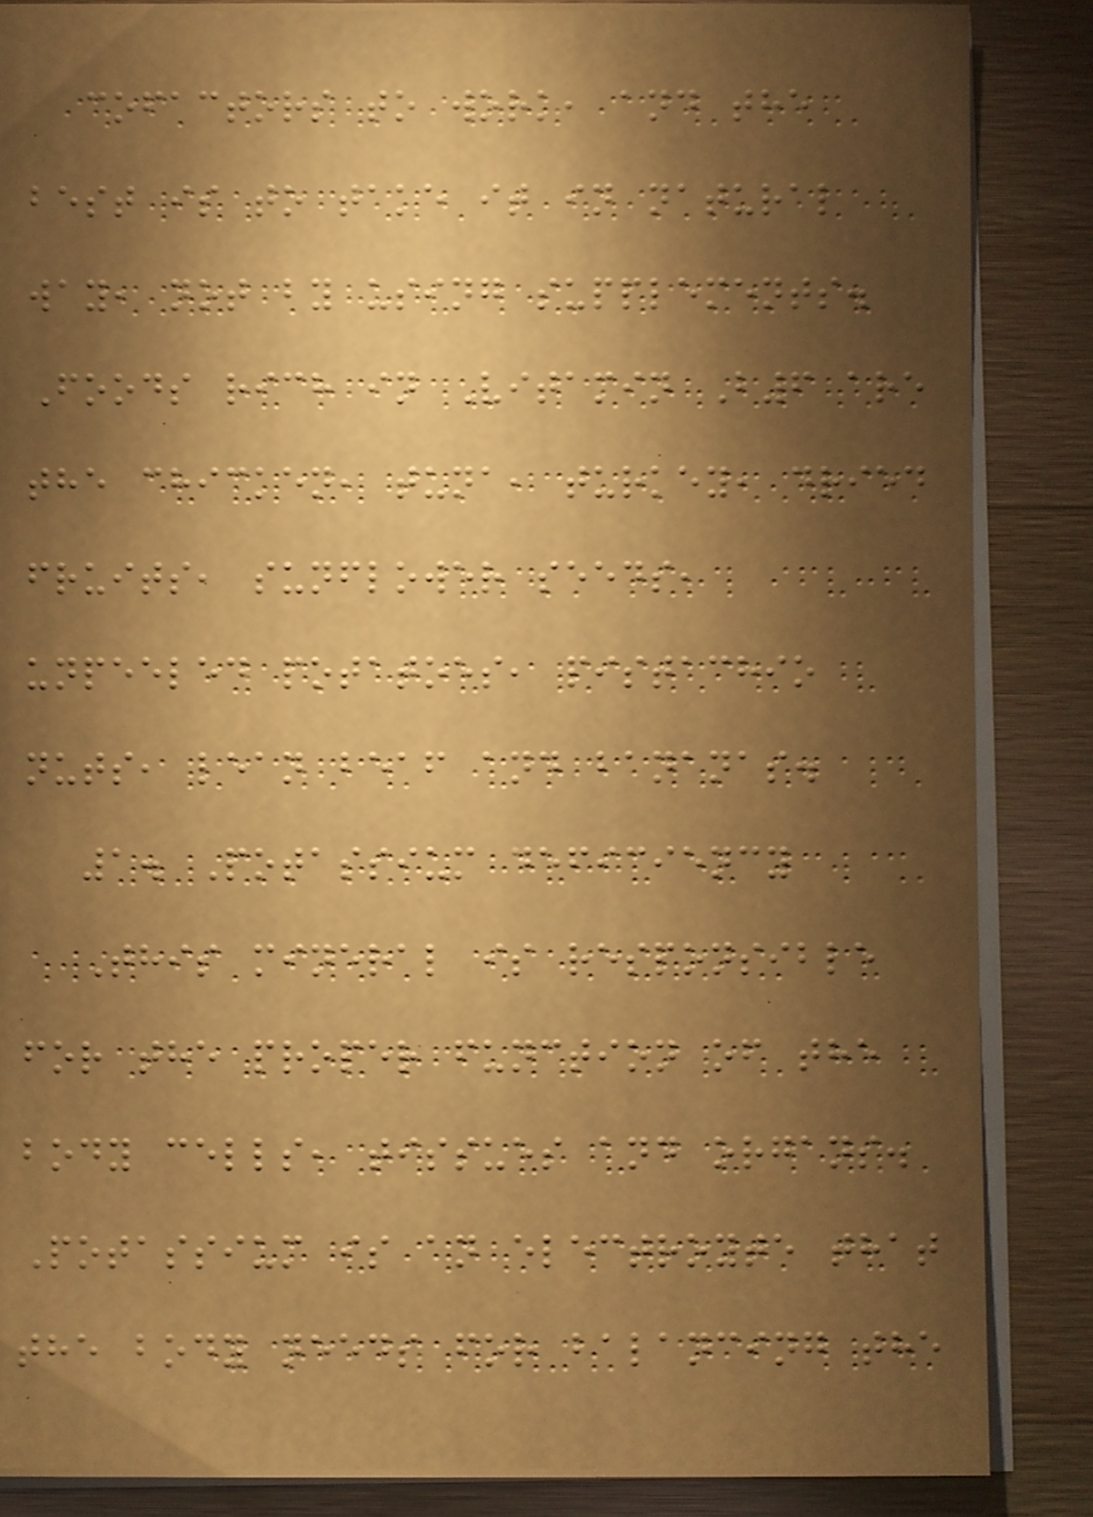cofactors to work, and the
best is to take it in natural
way, not by using supplements.
Foods rich in Vitamin B6 are
the chicken, tuna, turkey, dried
fruits, sunflower seeds,
unpeeled potatoes, pistachio
nuts, lean beaf and bananas.
1. Potassium deficiency
This mineral is responsible
for the proper function of the
body cells, tissues and organs.
Potassium is an electroyte that
the body needs for balancing the
